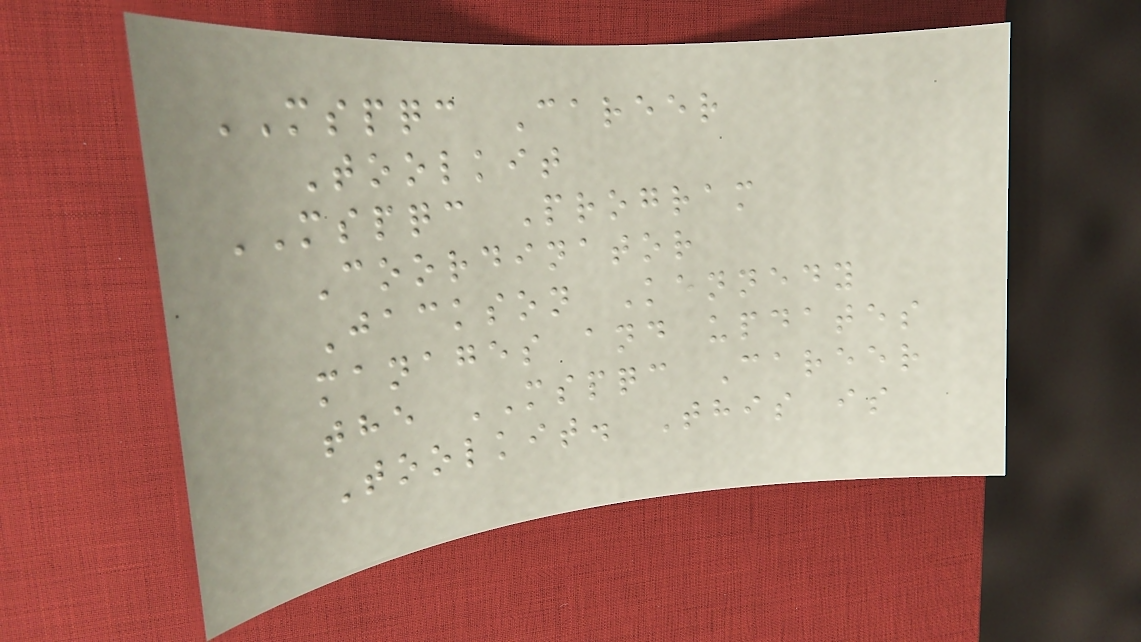MSPQC Career
Toolkit
MSPQC Program
Coordinator
Jackson Kennedy
manages and updates
the MSPQC Career
Toolkit. This is
